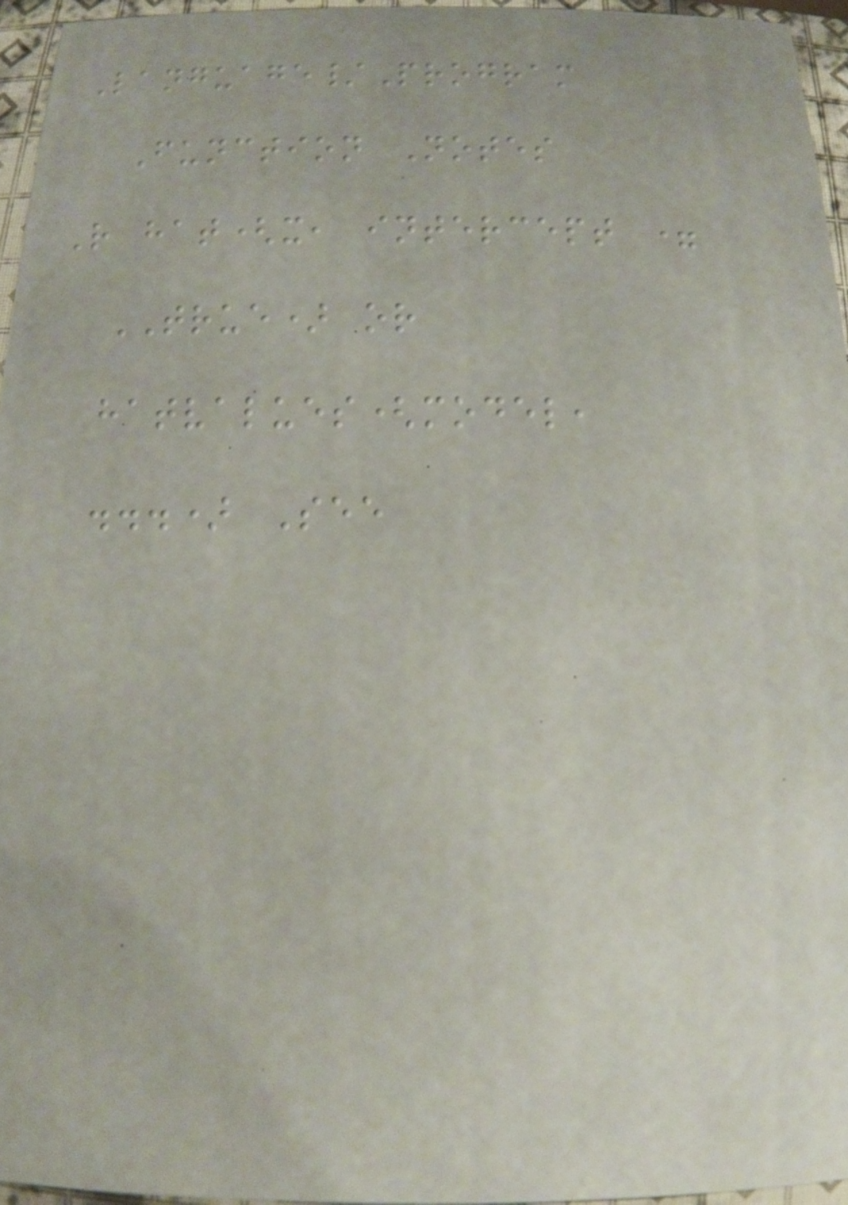Language/Program
Function Notes
R hat(x, intercept =
TRUE) or
hatvalues(model,
...) See
